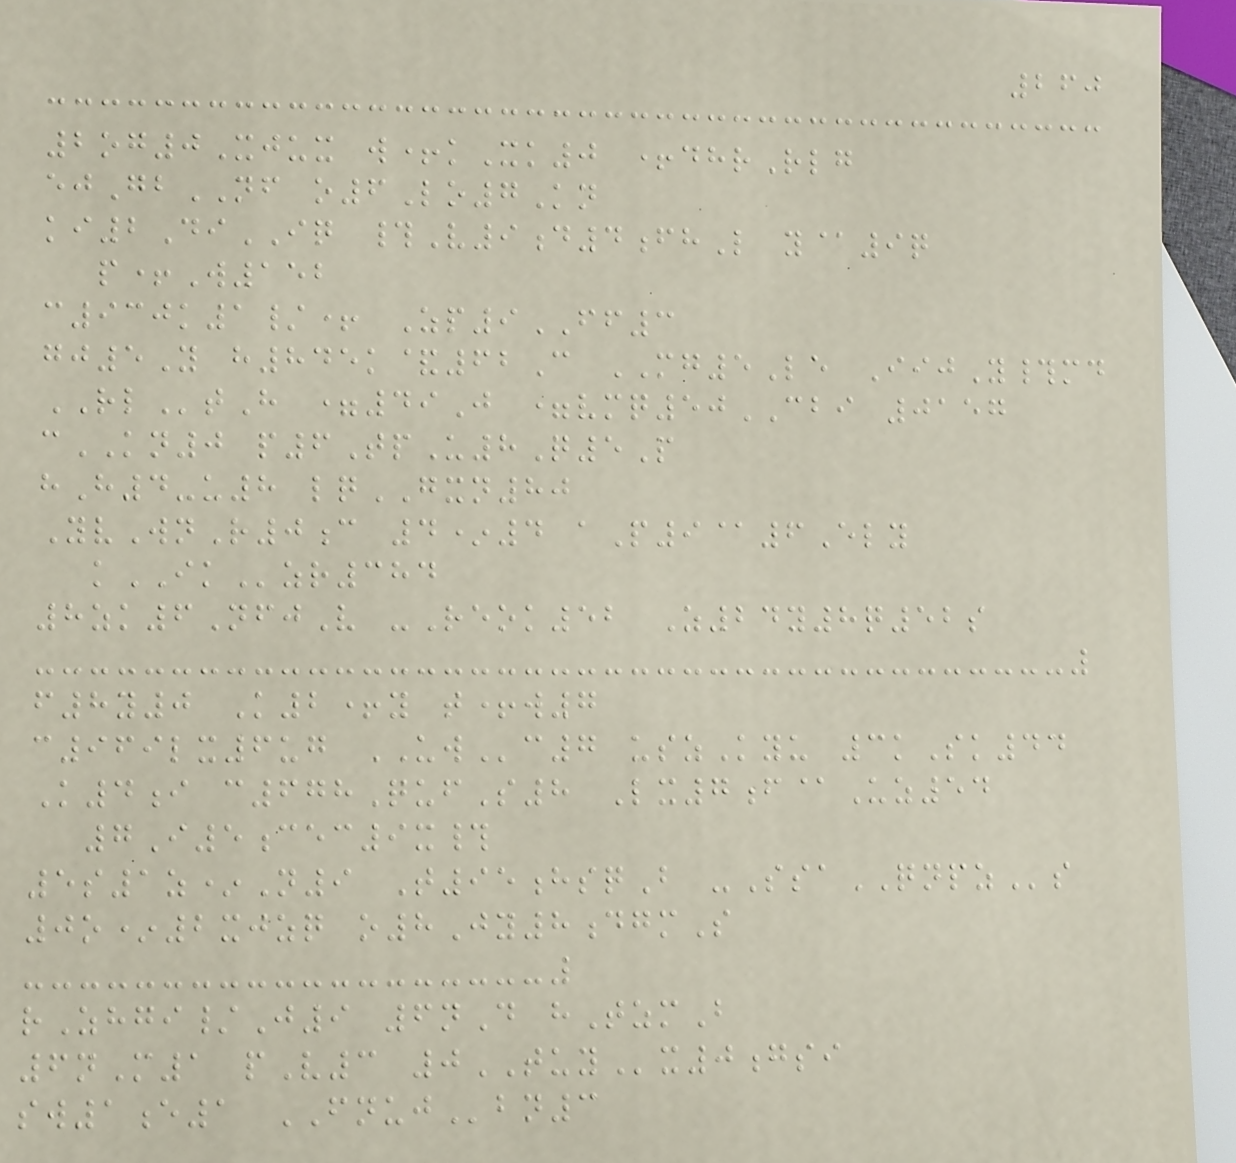260
2og0Xjux w+kXk0 +dhrRlg
ejGbNF o6Lo7Kn
ki2DiIQ #V9d4fhL y@9q
p+W152
c930k1/+ Zp9FF3
gj5Y h845k&62C MG5Le IijY#md
RLtH =49J =vmq50CBI 0157
cKN0 p6TpU8Q5P
hH4-u8 lqGXN80
YvWnR0c 4*4 aP9@6Ely
kIKzr384
8zk6NfjV -Reok52 Z24y8q52s
f8y0 K2+y t+w7
c969lx6ug UWc7 uszKyu 3kSk44
K4i c678QufS8 Lx7f@Uz54
7I5cec9x#
5s1z*N9 T95hsqB -SsaQNPZs
0o*2xjzq o8Jy8dgmS
rZhgi/J9 6nD hTzmB
6nM1 pV3 0TUYx0gsi
sw1e1 FNUJbn3
